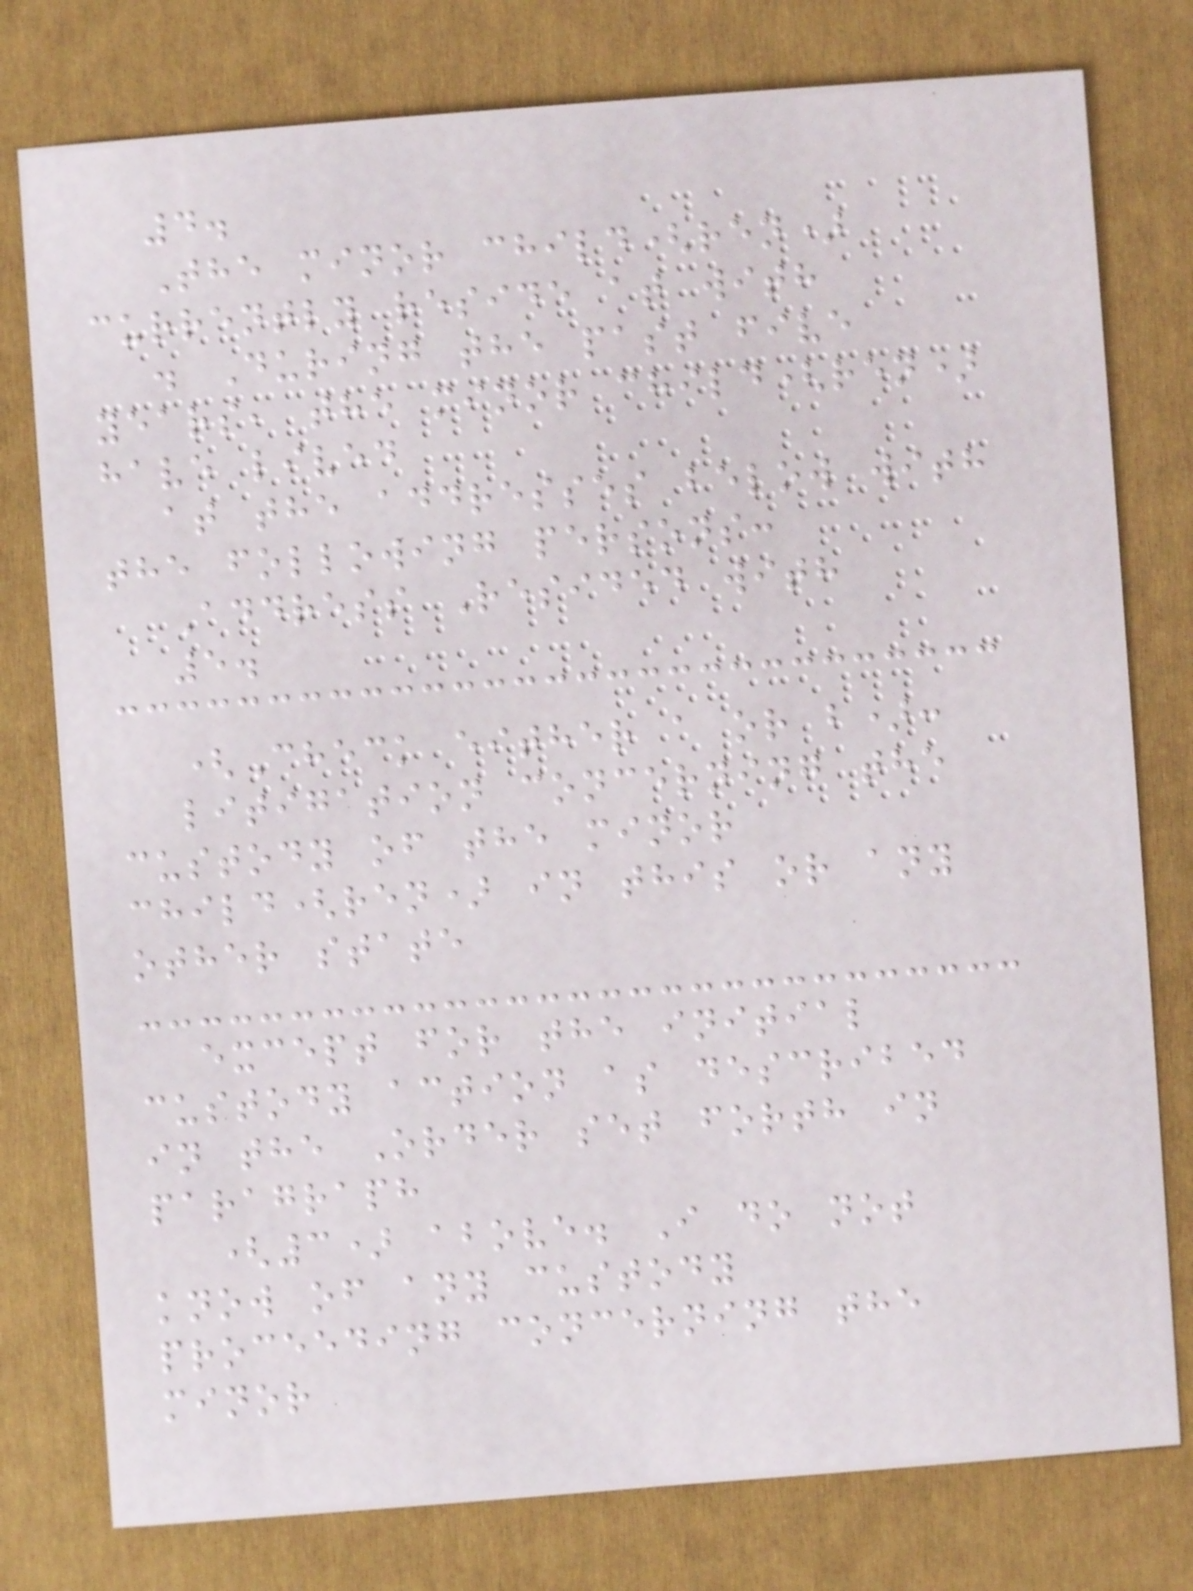4.
The minor child(ren)
currently reside at with
. During the past five
years, the minor child(ren)
have lived
at the addresses below with
the following persons:
Address Resided with
5.
(Check either a or b):
litigation concerning the
custody of the minor
child(ren) in this or any
other state
except for the initial
custody action as described
in the Order set forth in
paragraph
(3) above. I do not
know of any custody
proceeding concerning the
minor
